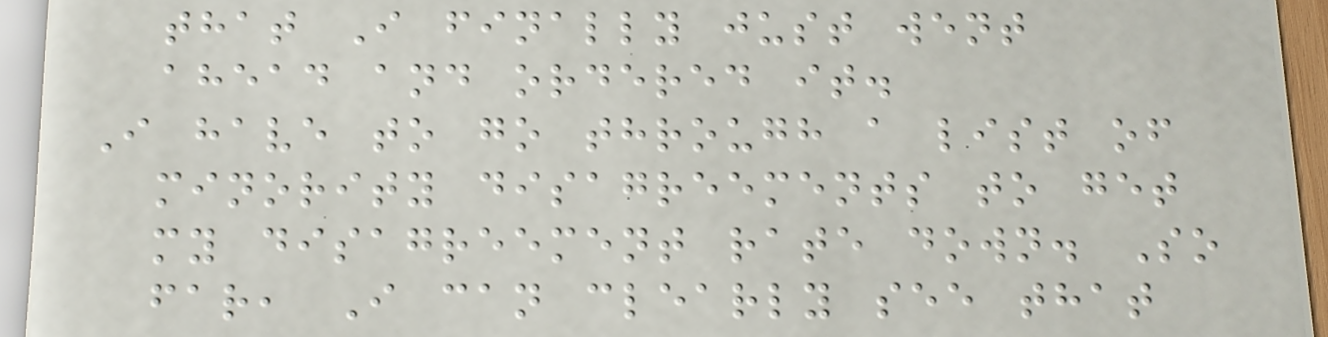that I finally just went
ahead and ordered it.
I have to go through a list of
minority disagreements to get
my disagreement rate down. So
far, I can clearly see that
